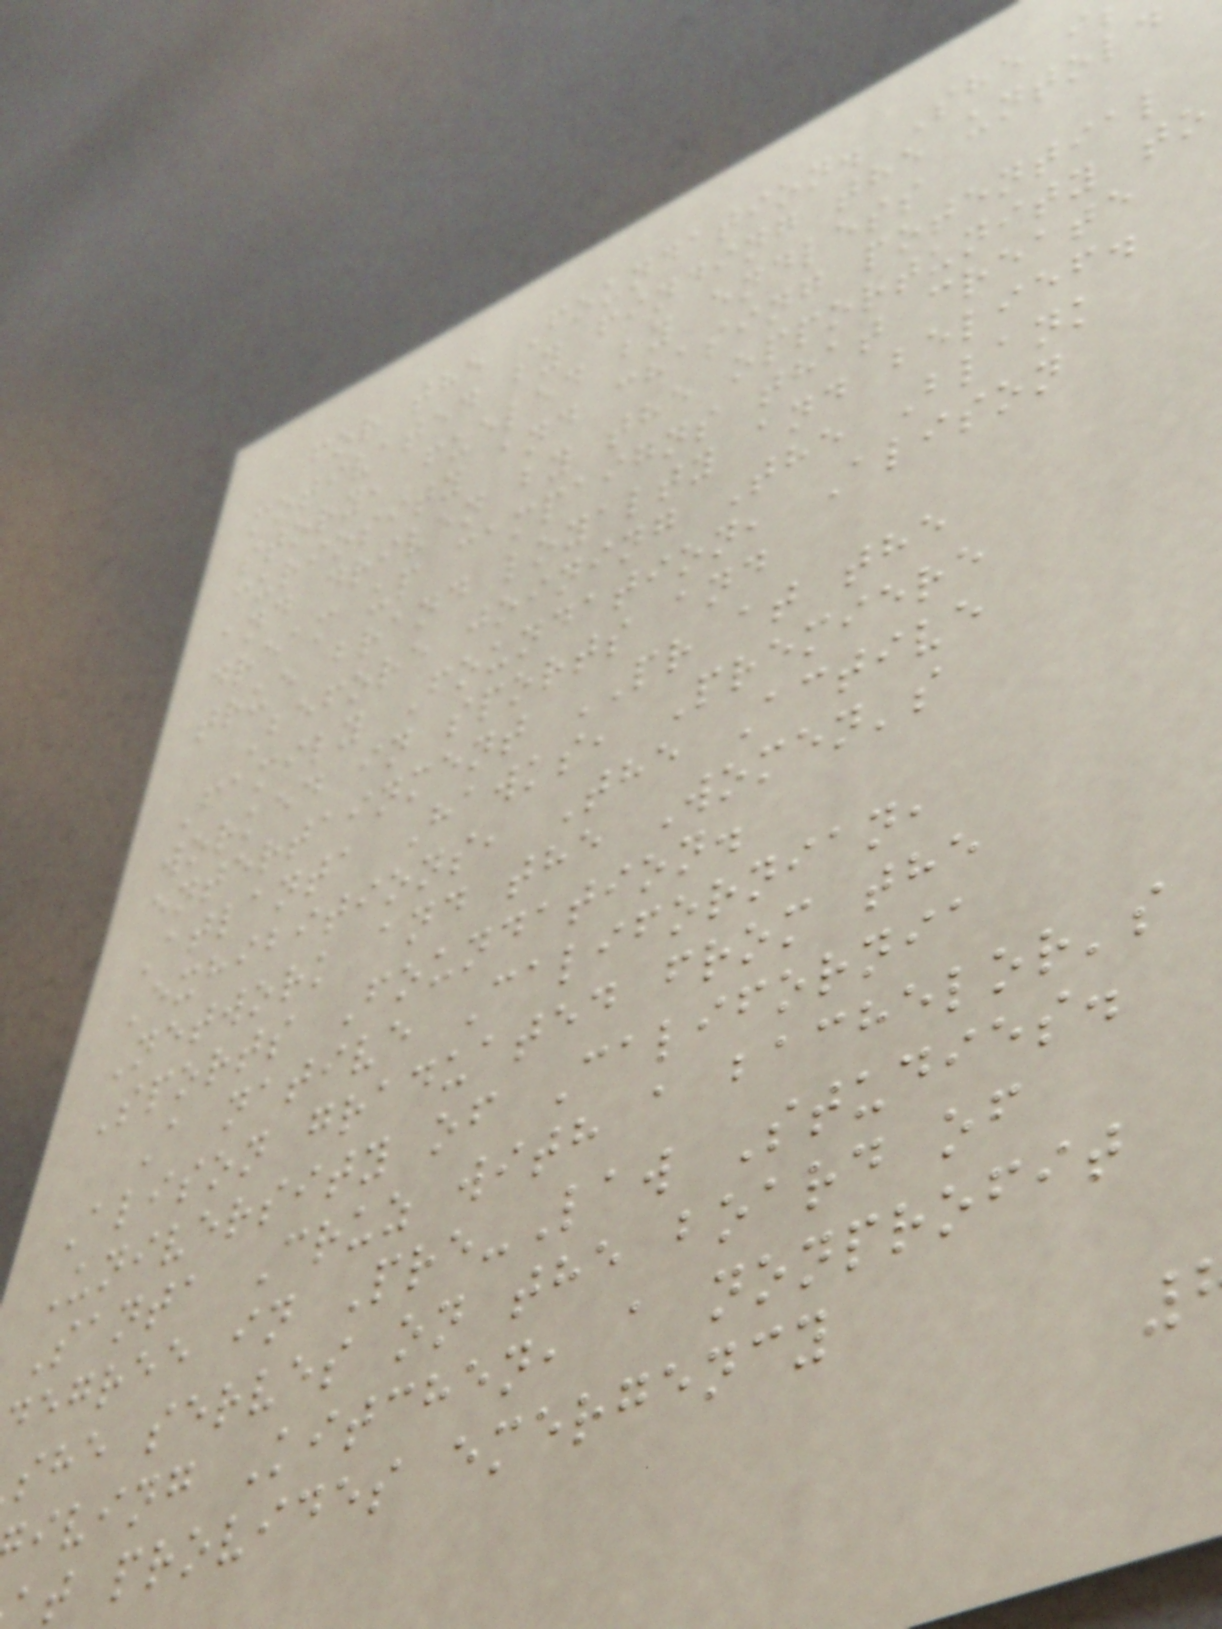for the Foundation. She i
motivated by finding the untold
story, fueled by endless
curiosity and chasing potential
and driven by the opportunity to
dream up campaigns that create
true brand loyalty and belief.
Before joining The Blank
Family Foundation, Alison
worked in sports and
entertainment PR at the
Atlanta Hawks, Premiere
Exhibitions, The Active
Network and the Women's
Sports Foundation.
A native Californian,
Alison graduated from the
University of California
Santa Cruz with a bachelor's
degree in Pre-Law Studies.
she serves on the board of
iving Kitchen, a nonprofit
t provides emergency
